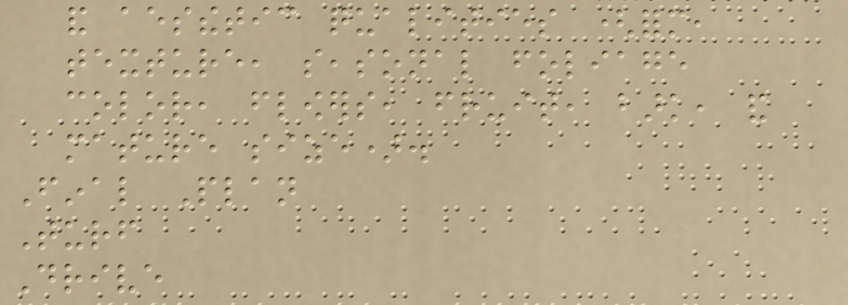and aesthetic qualities (form,
texture, seasonal foliage
color, flowers, fruit, bark, and
mature size).
Final Plan
Turf
Drive
